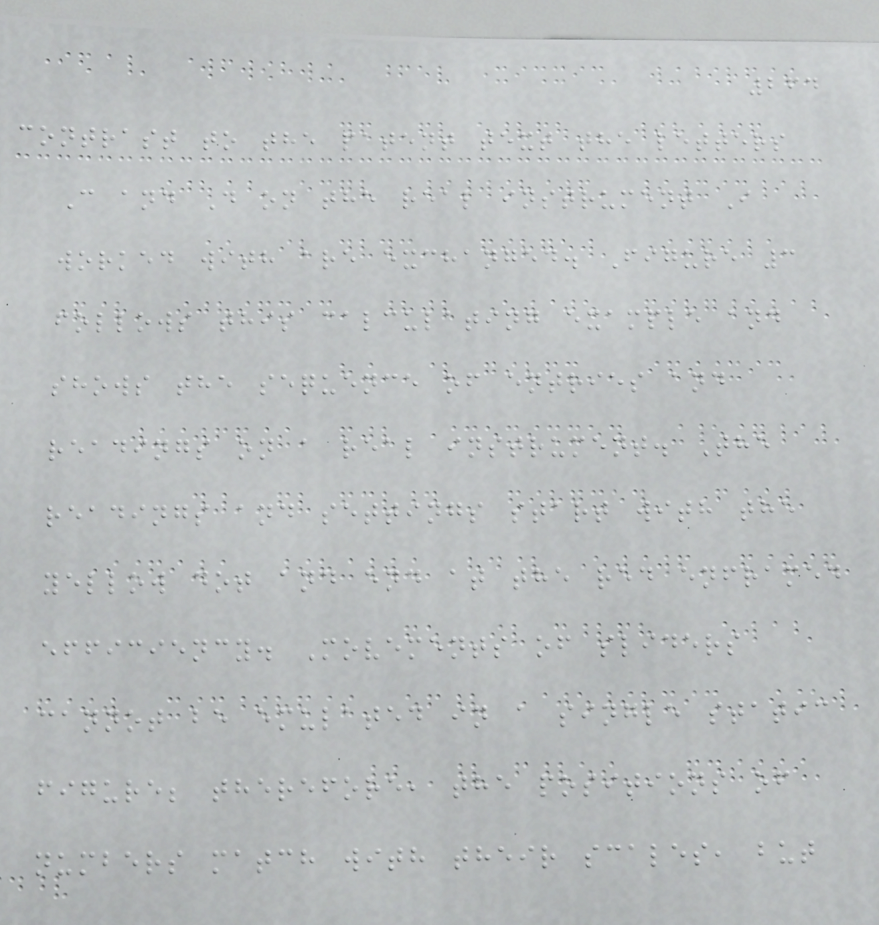264
contrast to the patent text the letters
C and D on the real instrument I
worked with are exchanged. Figure 3
follows this calculating example and
shows the sequence of entries and
readings on a real instrument. The
readings and settings start with the
yellow dot and end at the red enframed
efficiency. Movements of sliders
cannot be emulated in a single static
figure; therefore, the positions of
numbers match with their scales, but
